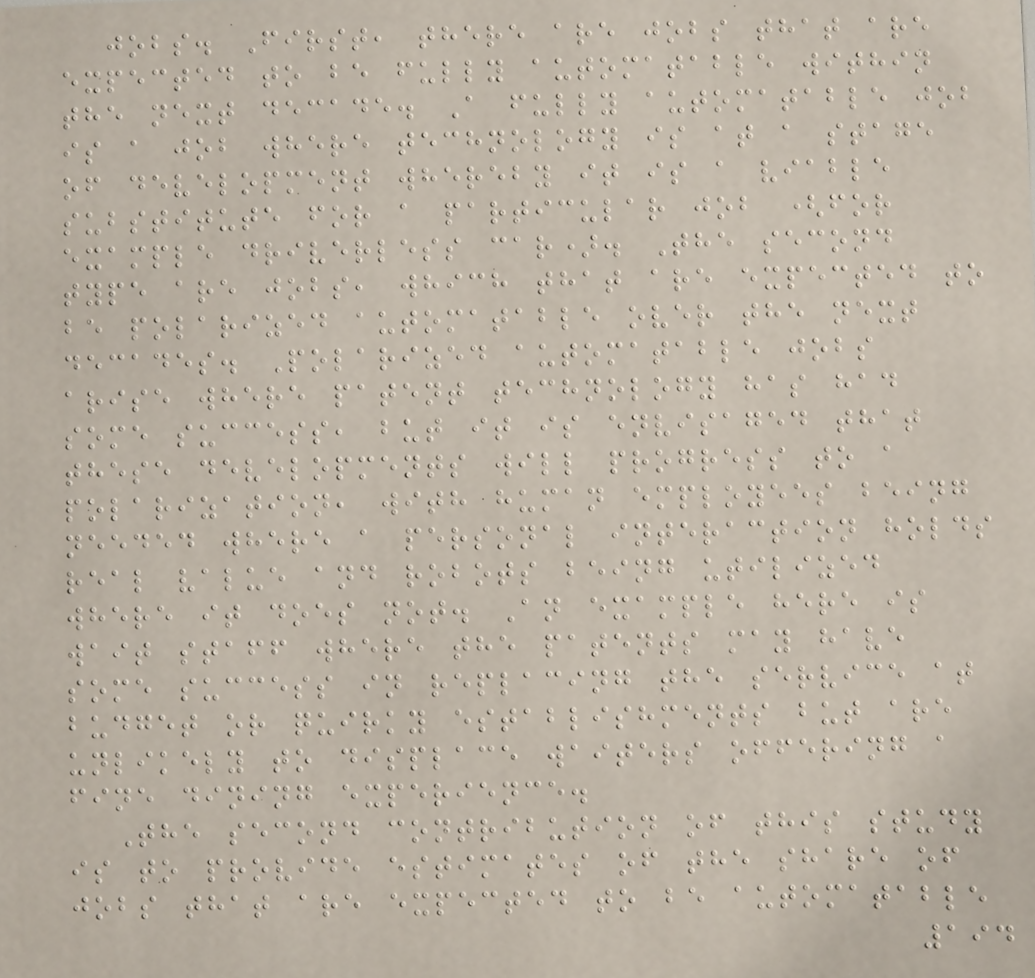jobs. First, there are jobs that are
expected to be fully automatable within
the next decade. A fully automatable job
is a job where technology is at a stage
of development whereby it is a viable
substitute for a particular job (for
example driverless car). The second
type are jobs, which that are expected to
be polarized automatable over the next
decades. Polarized automatable jobs
arise where patent technology has had
some success, but it is envisaged that
these developments will progress to a
polarization, with human employees being
needed where a personal interaction holds
real value and robots being utilized
where it does not. An example here is
wait staff where the patents may have
some success in replacing the service at
budget or quirky establishments but are
unlikely to displace waiters offering a
fine dining experience.
The second contribution of this study
is to provide estimates of the share of
jobs that are expected to be automatable
194
